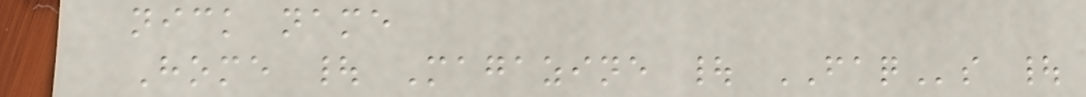nick name
Home | Magazine | FAQs |
